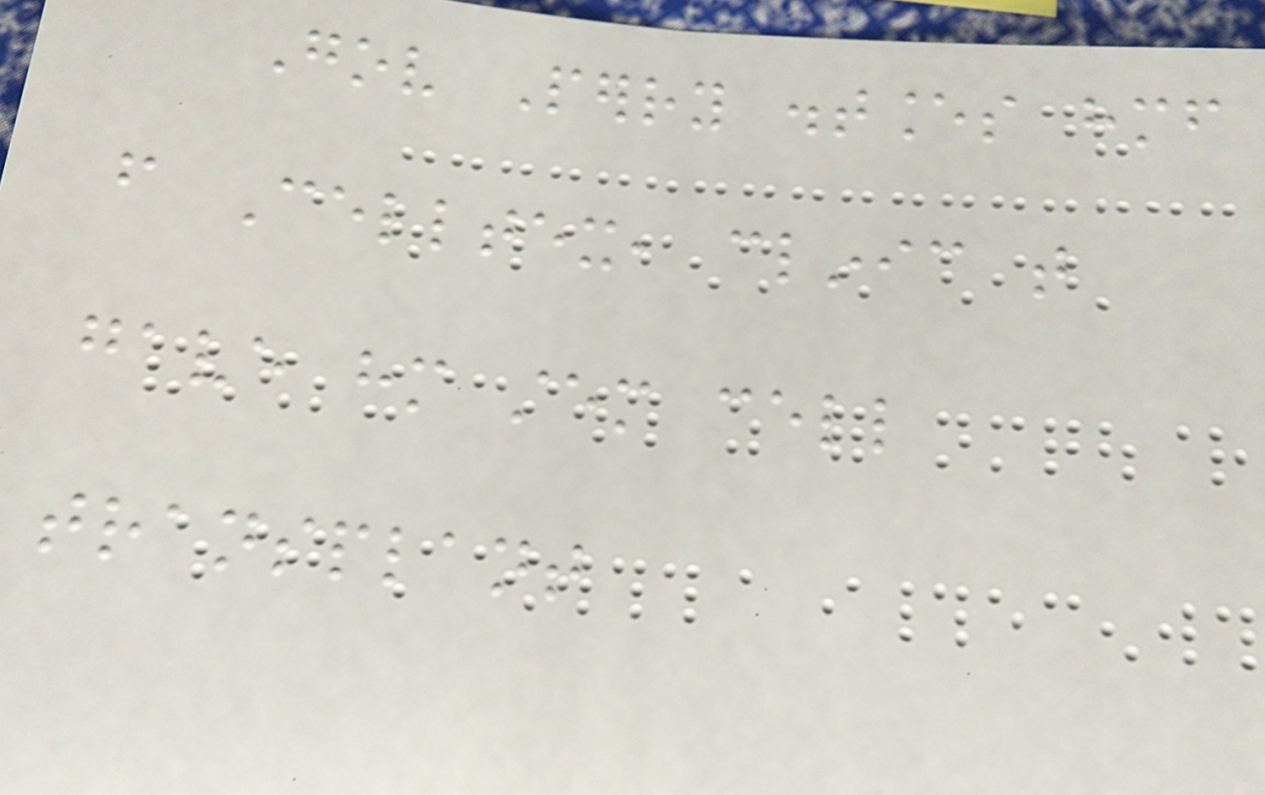Gov Perry distances himself
from Celltex, clinic that
gave him stem cell
transplant
